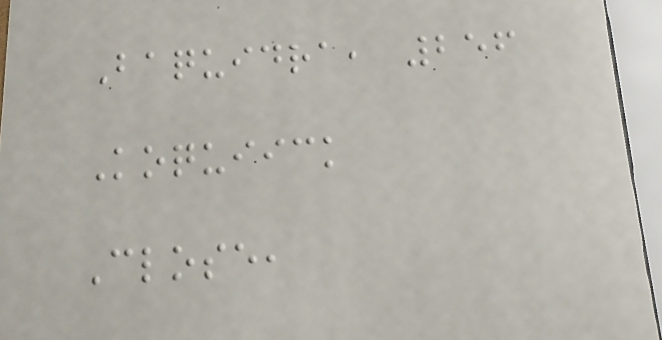Baquidra, 256
Koquiick
Close,
